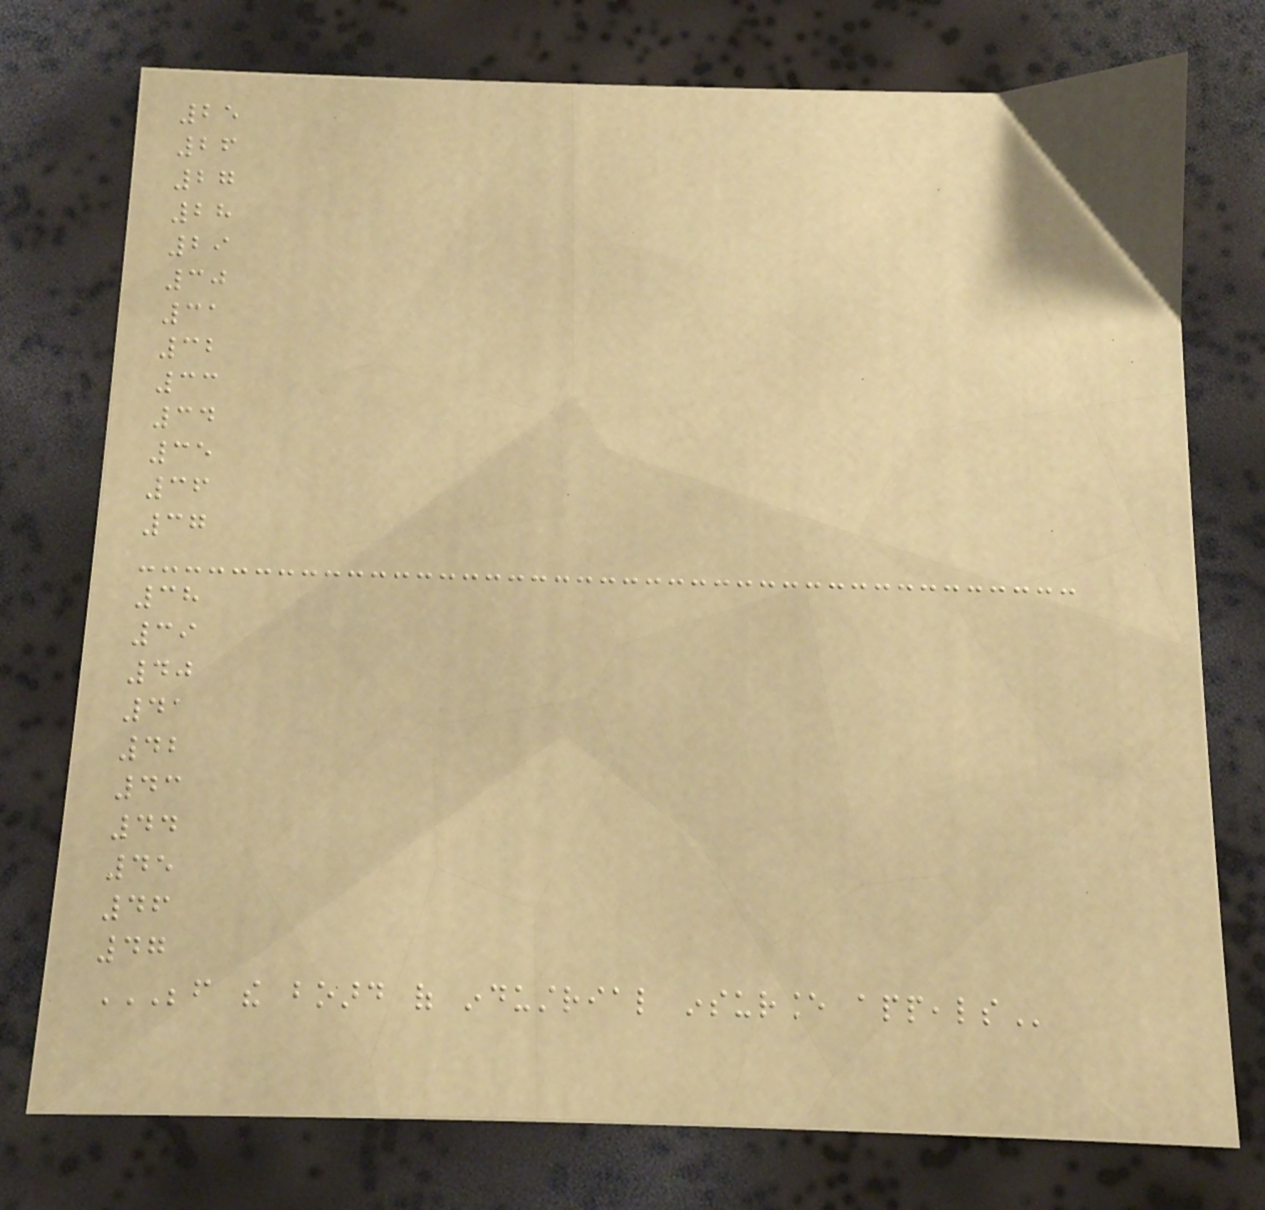25
26
27
28
29
30
31
32
33
34
35
36
37
38
39
40
41
42
43
44
45
46
47
BEFORE THE BOARD OF INDUSTRIAL INSURANCE APPEALS
